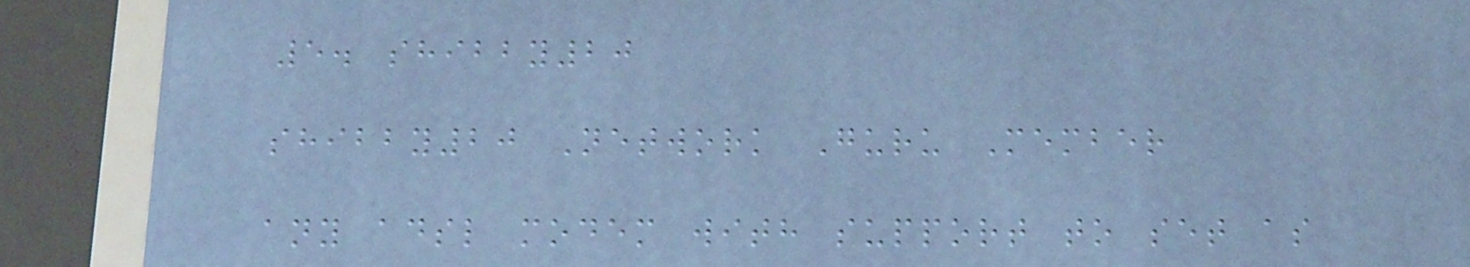5. shibby20
shibby20 Network Guru Member
any adsl modem with support to set as
